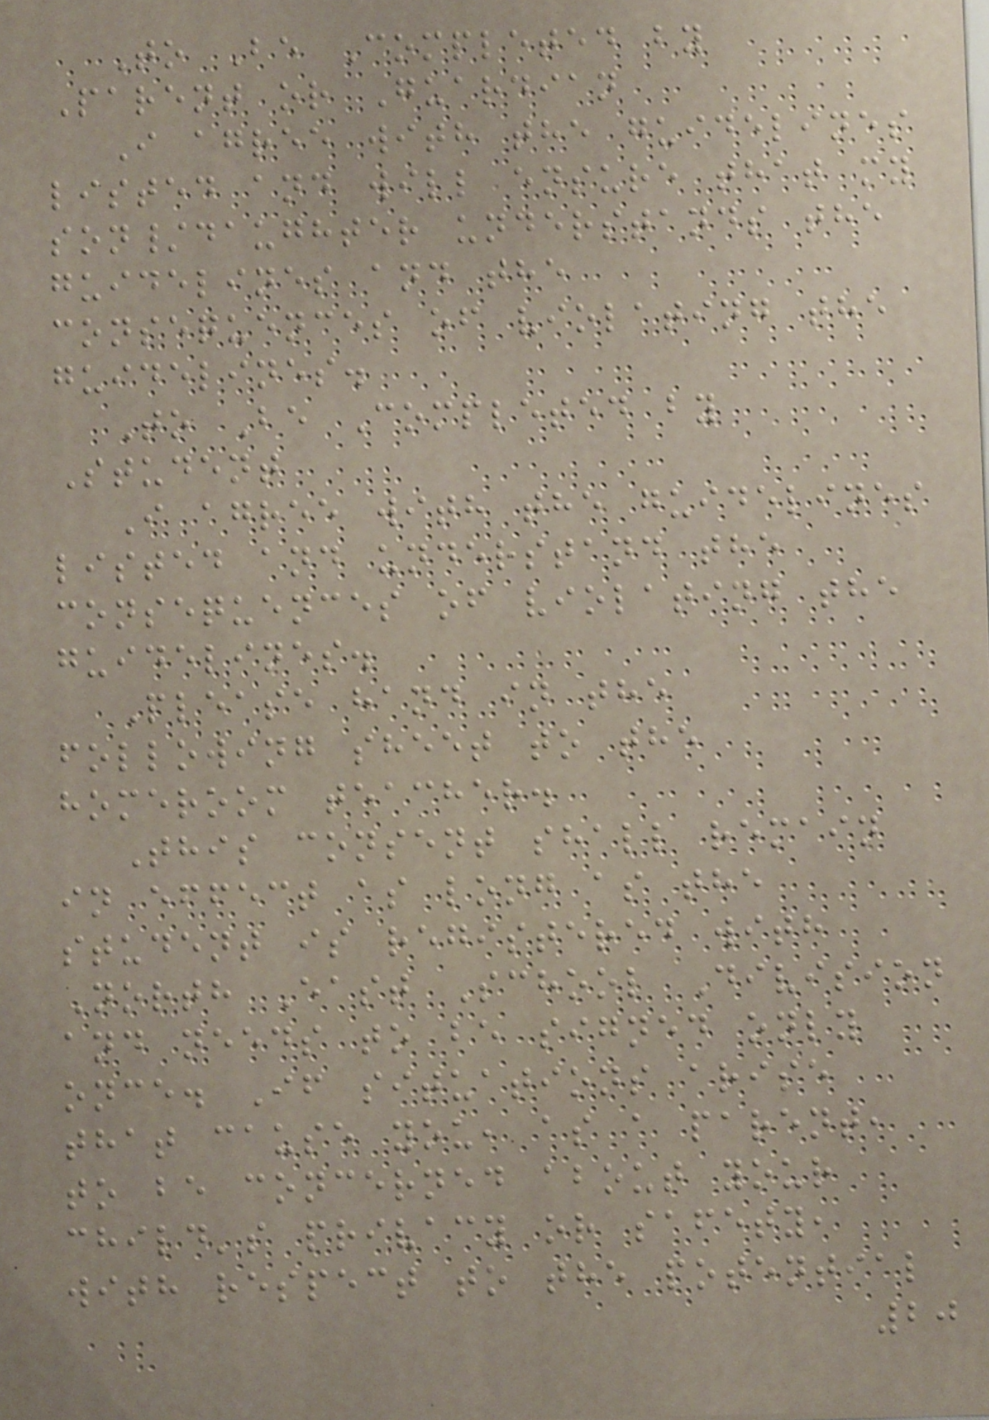To Be Completed by
Parent or Guardian
I agree with the guidelines
listed and will ensure that my
son/daughter understands the
guidelines and the
consequences of violating the
guidelines.
To Be Completed by
Student
I agree with the guidelines
listed and understand the
consequences of violating the
guidelines.
Please hand in the
following sheet to the
homeroom teacher.
This consent shall remain
in effect as long as the
student is registered with
North East School Division
and needs to be signed only
once. If situations arise
that cause you, as a parent,
to be concerned about your
child's privacy or safety,
with respect to the potential
20
